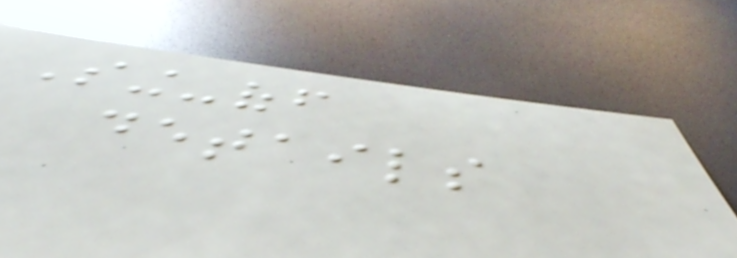Sing-off
details
